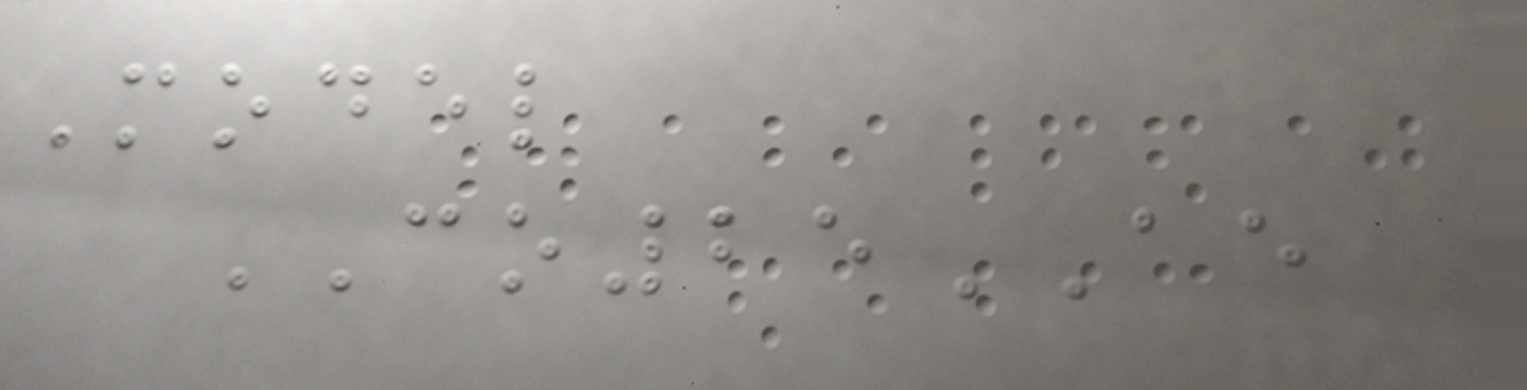Model
CO25AE
